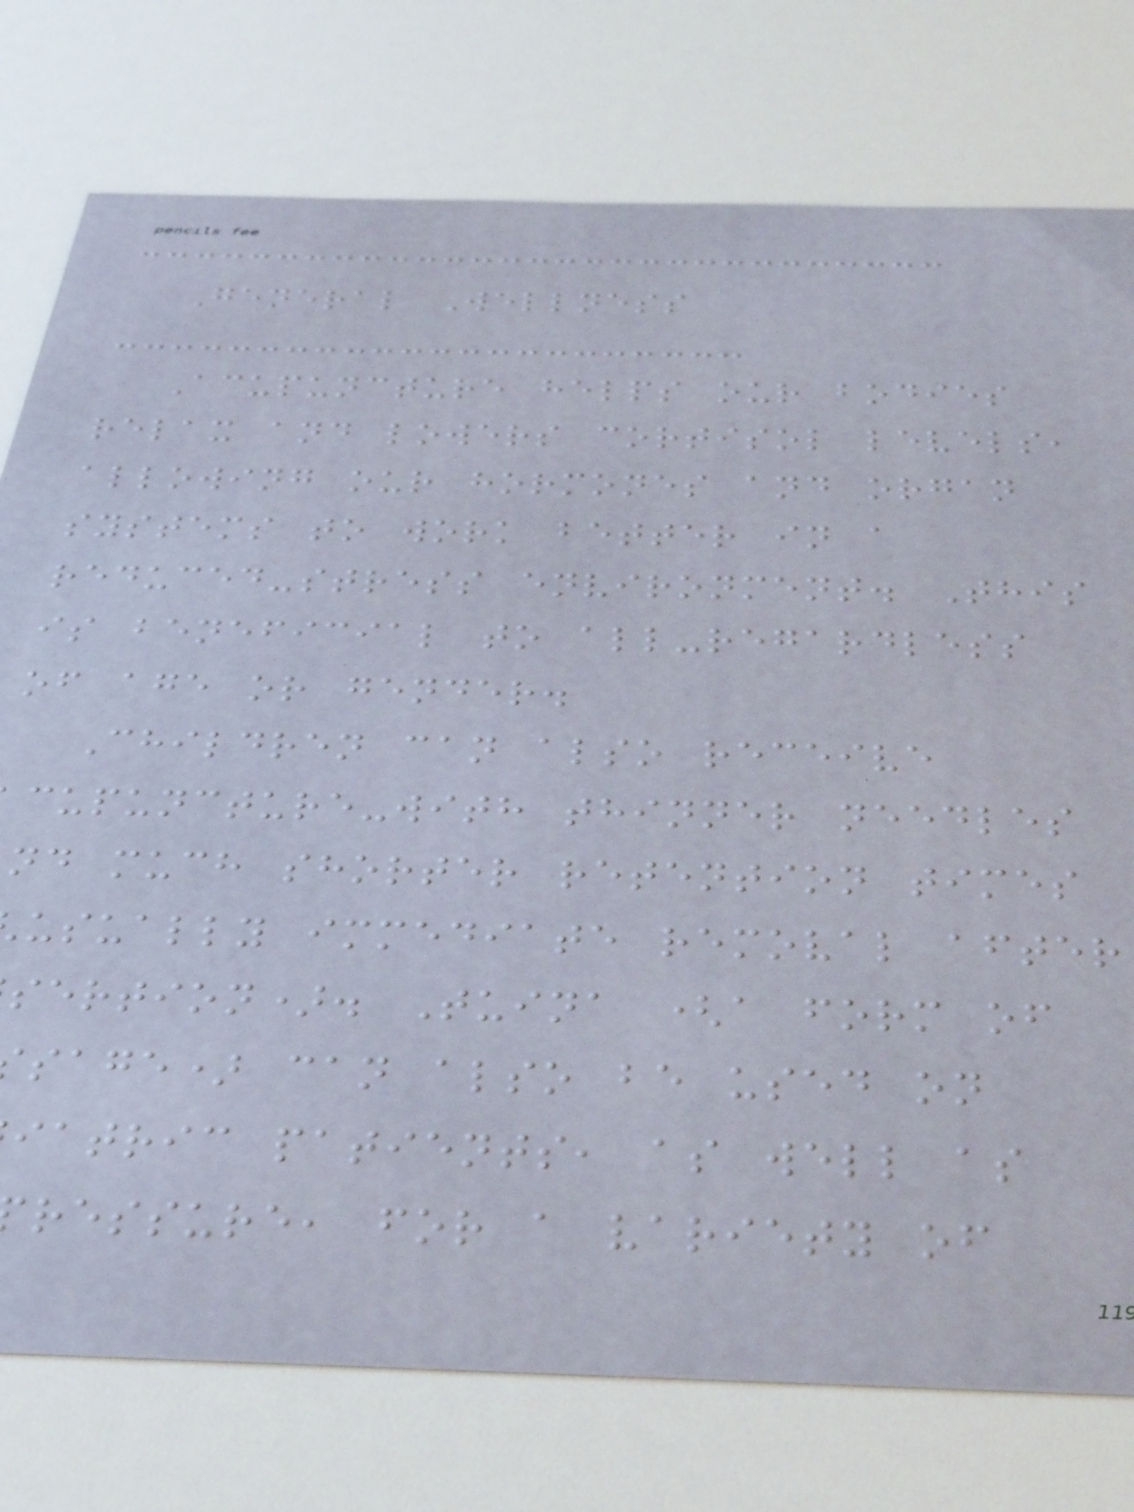General Wellness
Acupuncture helps our bodies
relax and lowers cortisol levels,
allowing our hormones and organ
systems to work better in a
reduced-stress environment. This
is beneficial to all-regardless
of age or gender.
Children can also receive
cupuncture-with thinner needles
nd much shorter retention times
usually immediate removal after
sertion). Tuina (a form of
sage) can also be used on
iatric patients, as well as
ressure, for a variety of
